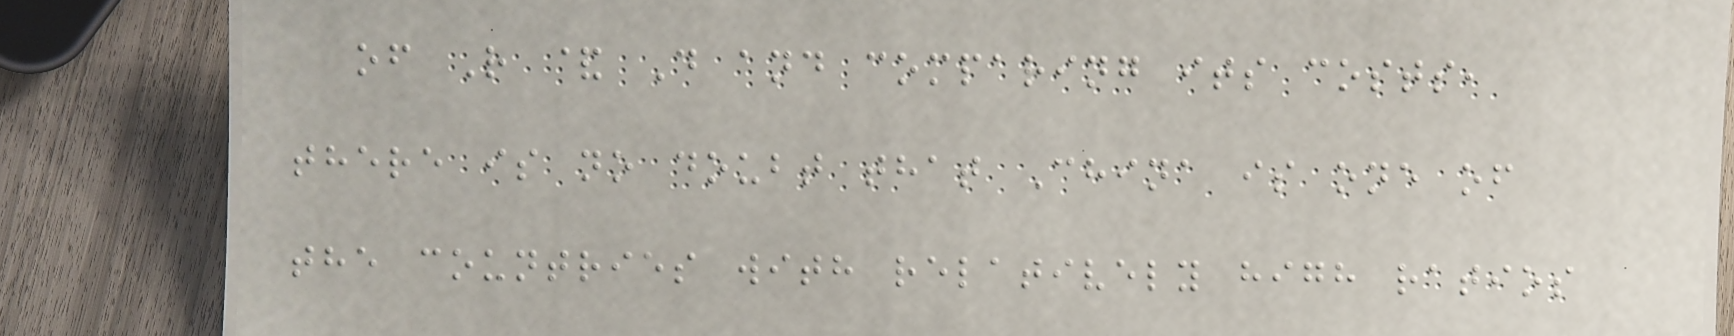of R & D and comparing its costs,
there is no doubt that China is one of
the countries with relatively high ratios
